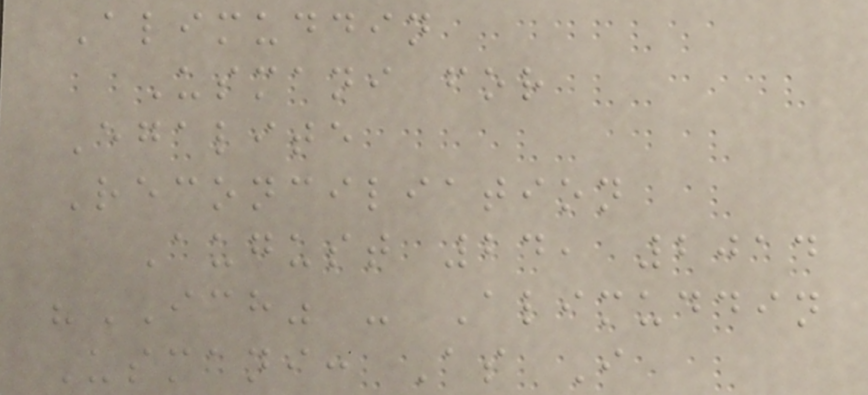Alimuddin
Usmani for
Egalite
Reconciliation
August 24, 2014
"ICH" - Alimuddin
Usmani: As I
